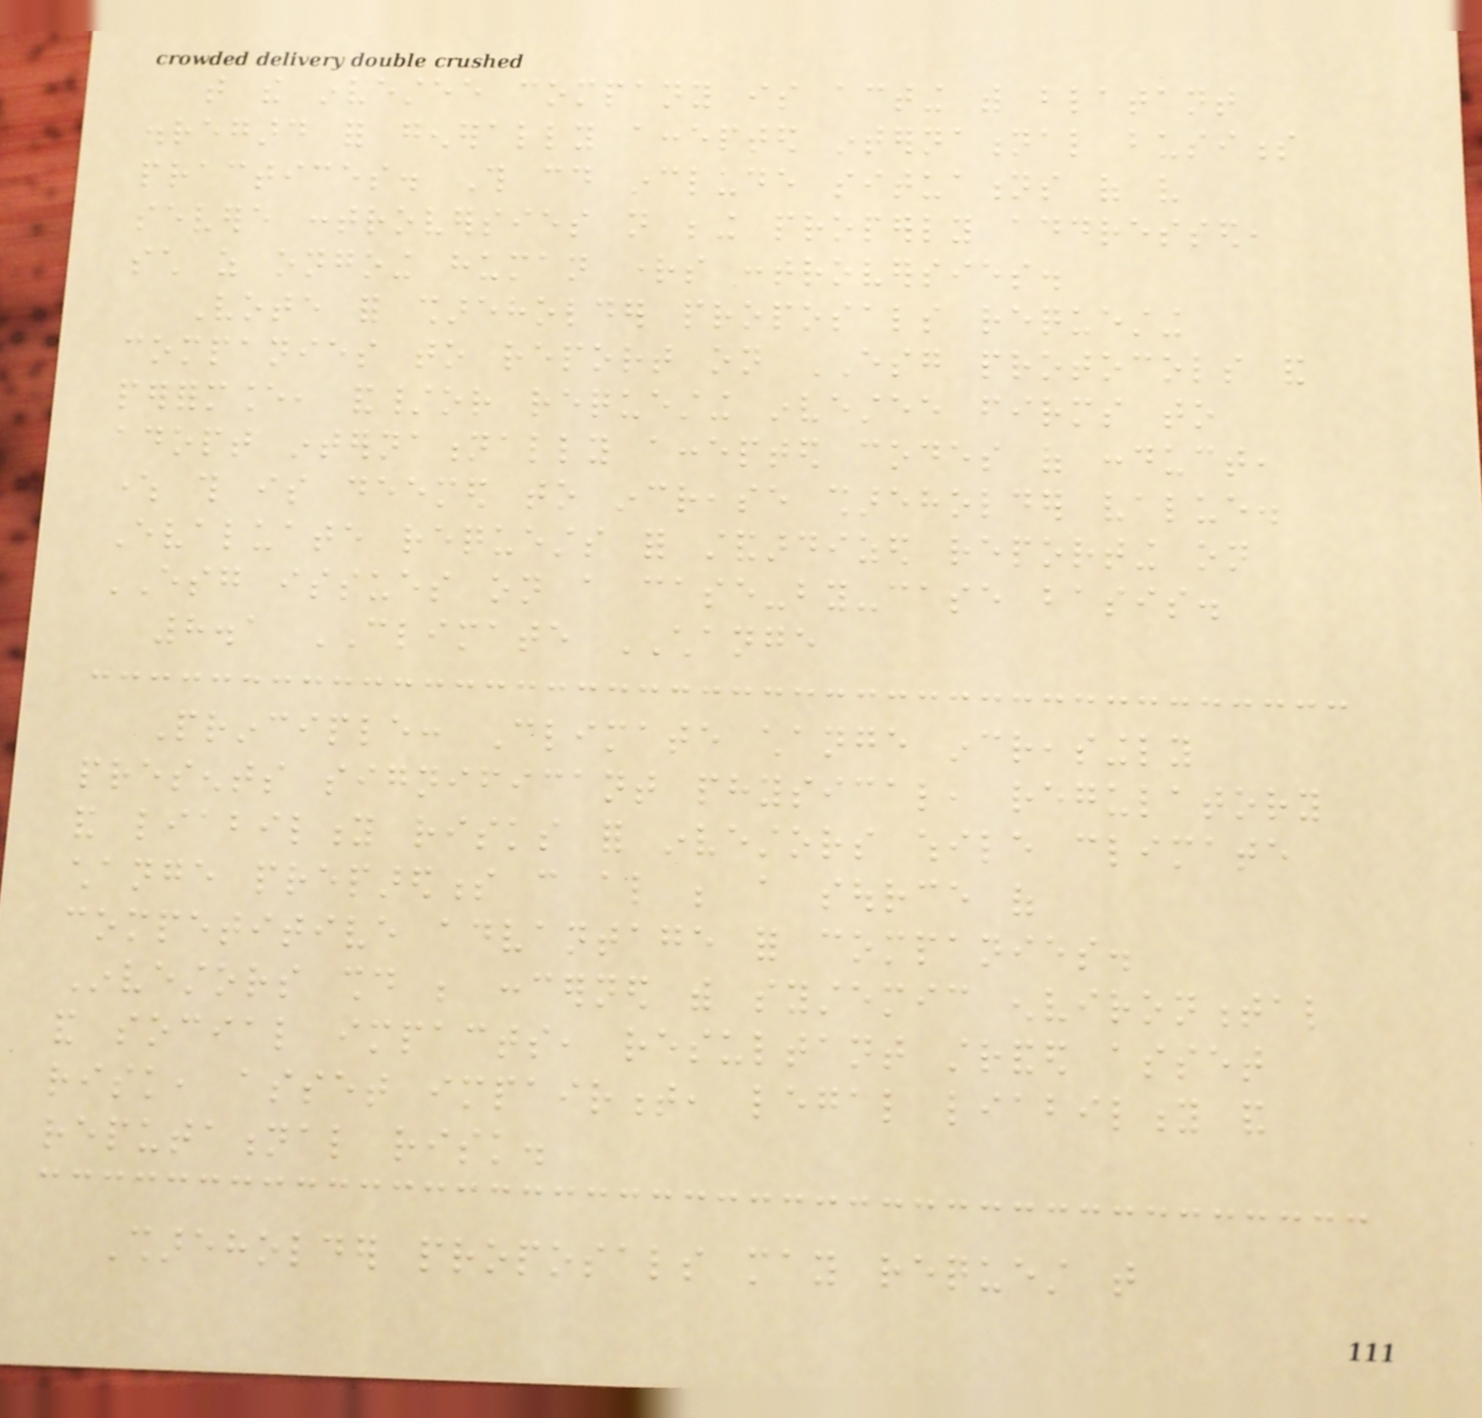that the investee company is acting with blatant
disregard for generally accepted international business
practices. This could include situations of very
severe controversies not being properly addressed,
such as ongoing human rights controversies.
Vote for shareholder proposals requesting
companies to report on ESG protocols and
performance, and/or requesting investee firms to
adopt internationally accepted codes of conduct,
where this is deemed to increase shareholder value.
Evaluate requests for standardized reporting on
ESG issues on a case-by-case basis.
8.1 CLIMATE CHANGE
Principle: Climate change increasingly
presents significant physical, regulatory
and liability risks for investors while climate
change preparedness can also be a source of
competitive advantage for companies.
Investors should be concerned with systemic environmental
and social impacts, resultant stranded asset
risk, asset impairment, legal liability and
reputational risk.
Shareholder proposals may request that
